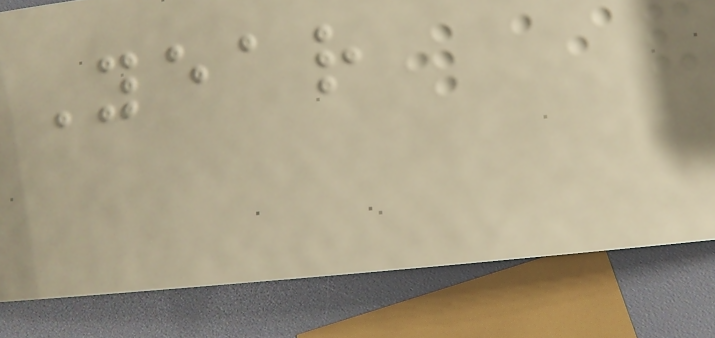Year
